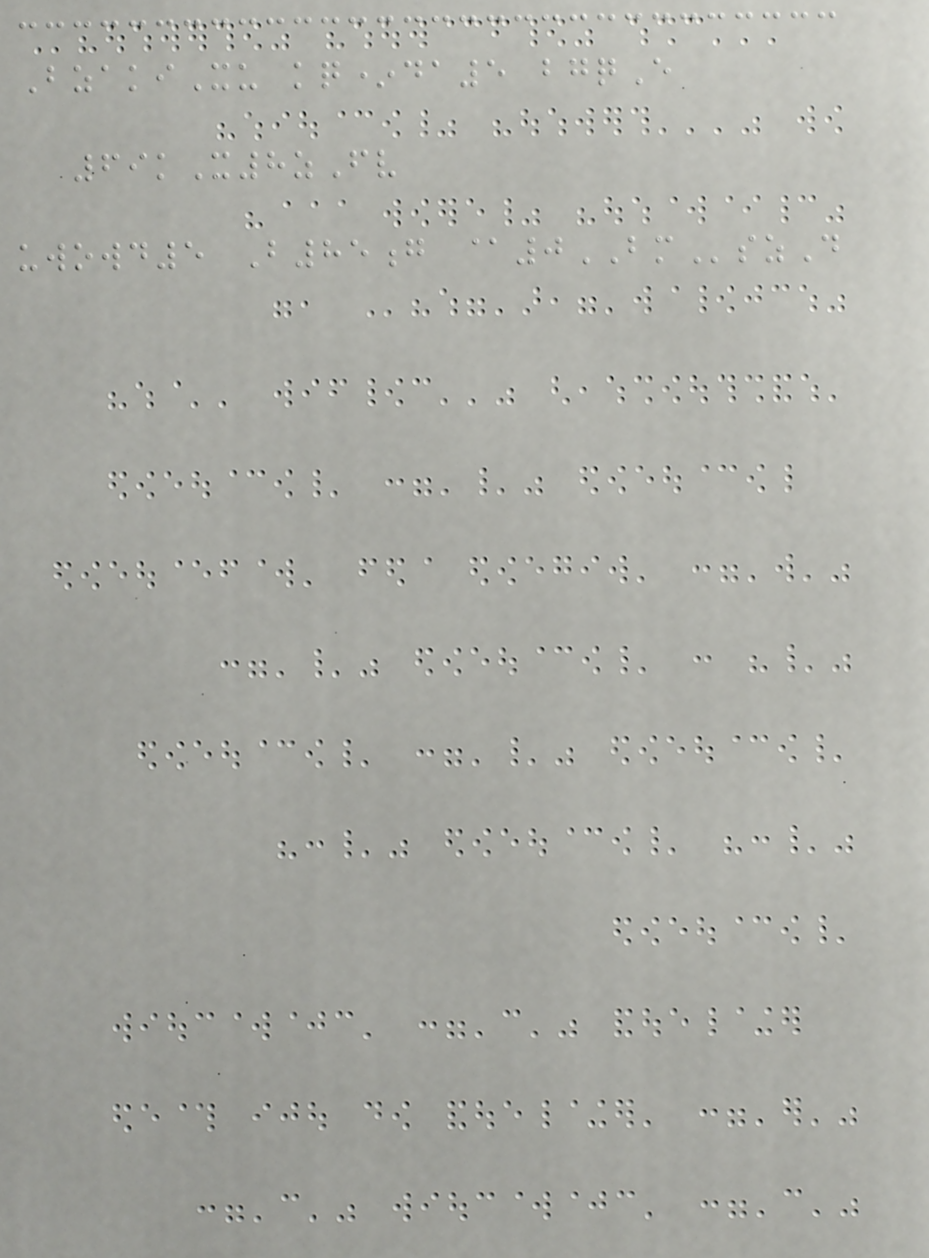BzakiXu kq*da5 bgqE
69kX8zFv
uwowd5 B85g @0BMszD
